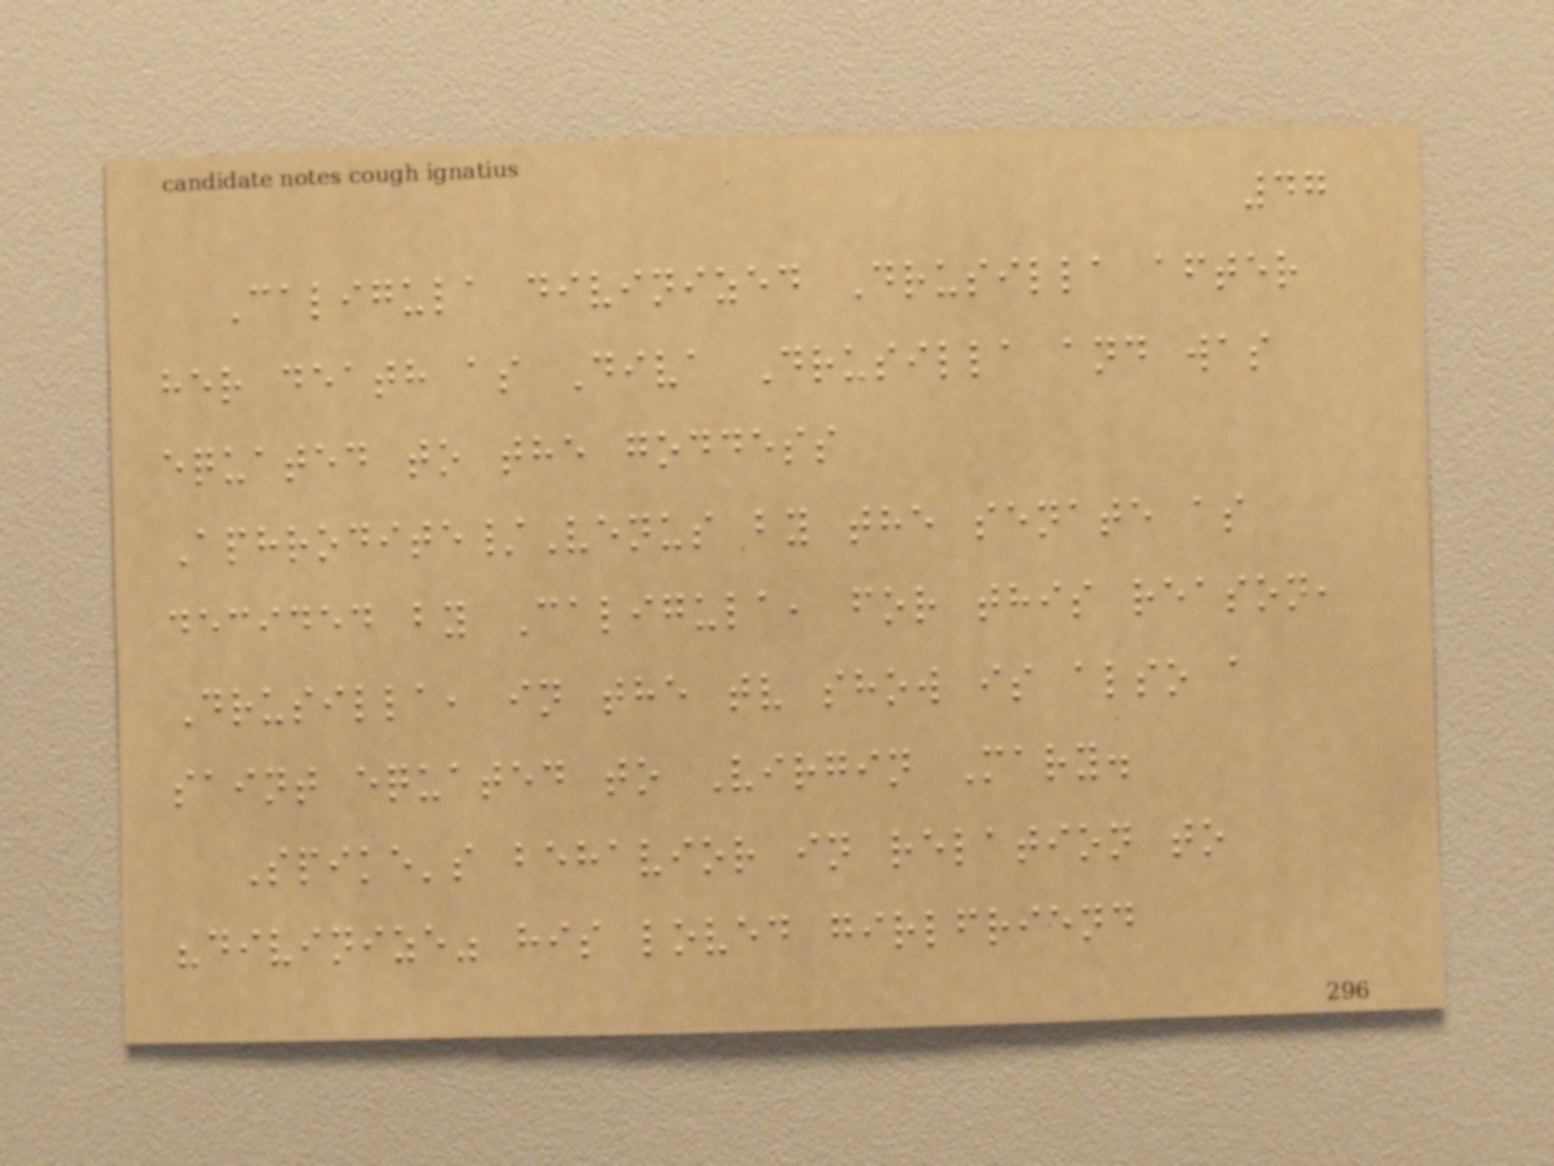47
Caligula divinized Drusilla after
her death as Diva Drusilla and was
equated to the goddess
Aphrodite/Venus by the senate as
decided by Caligula, for this reason,
Drusilla, in the tv show is also a
saint equated to Virgin Mary.
Spike's behavior in relation to
"divinize" his loved girlfriend
